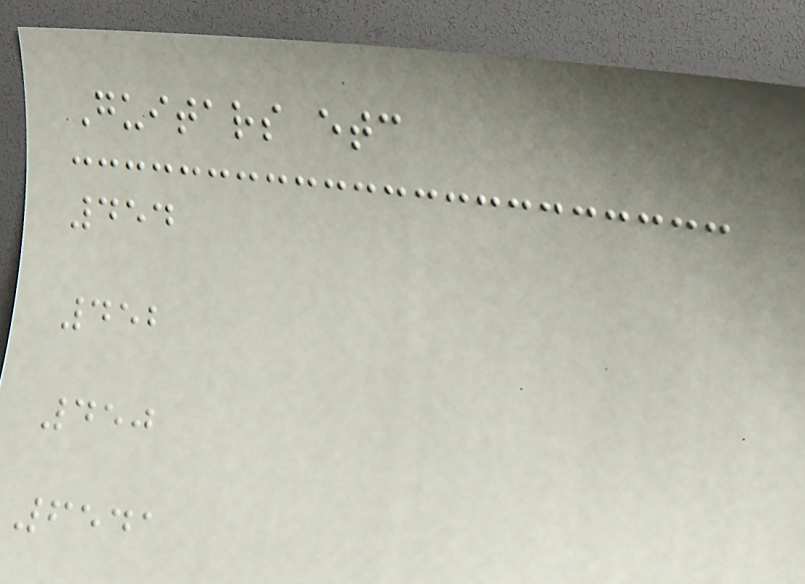Guitars etc
454
452
450
6541
